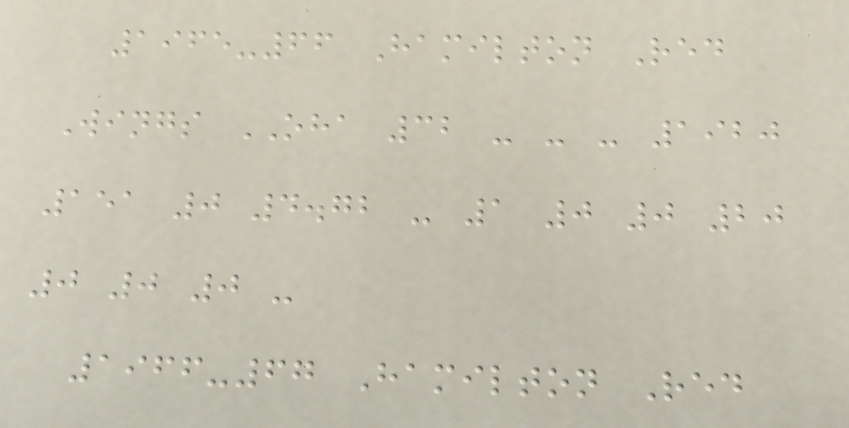1965-66 Hamilton Red
Wings OHA 32 - - - 1920
151 0 4.72 - 1 0 0 20
0 0 0 -
1966-67 Hamilton Red
